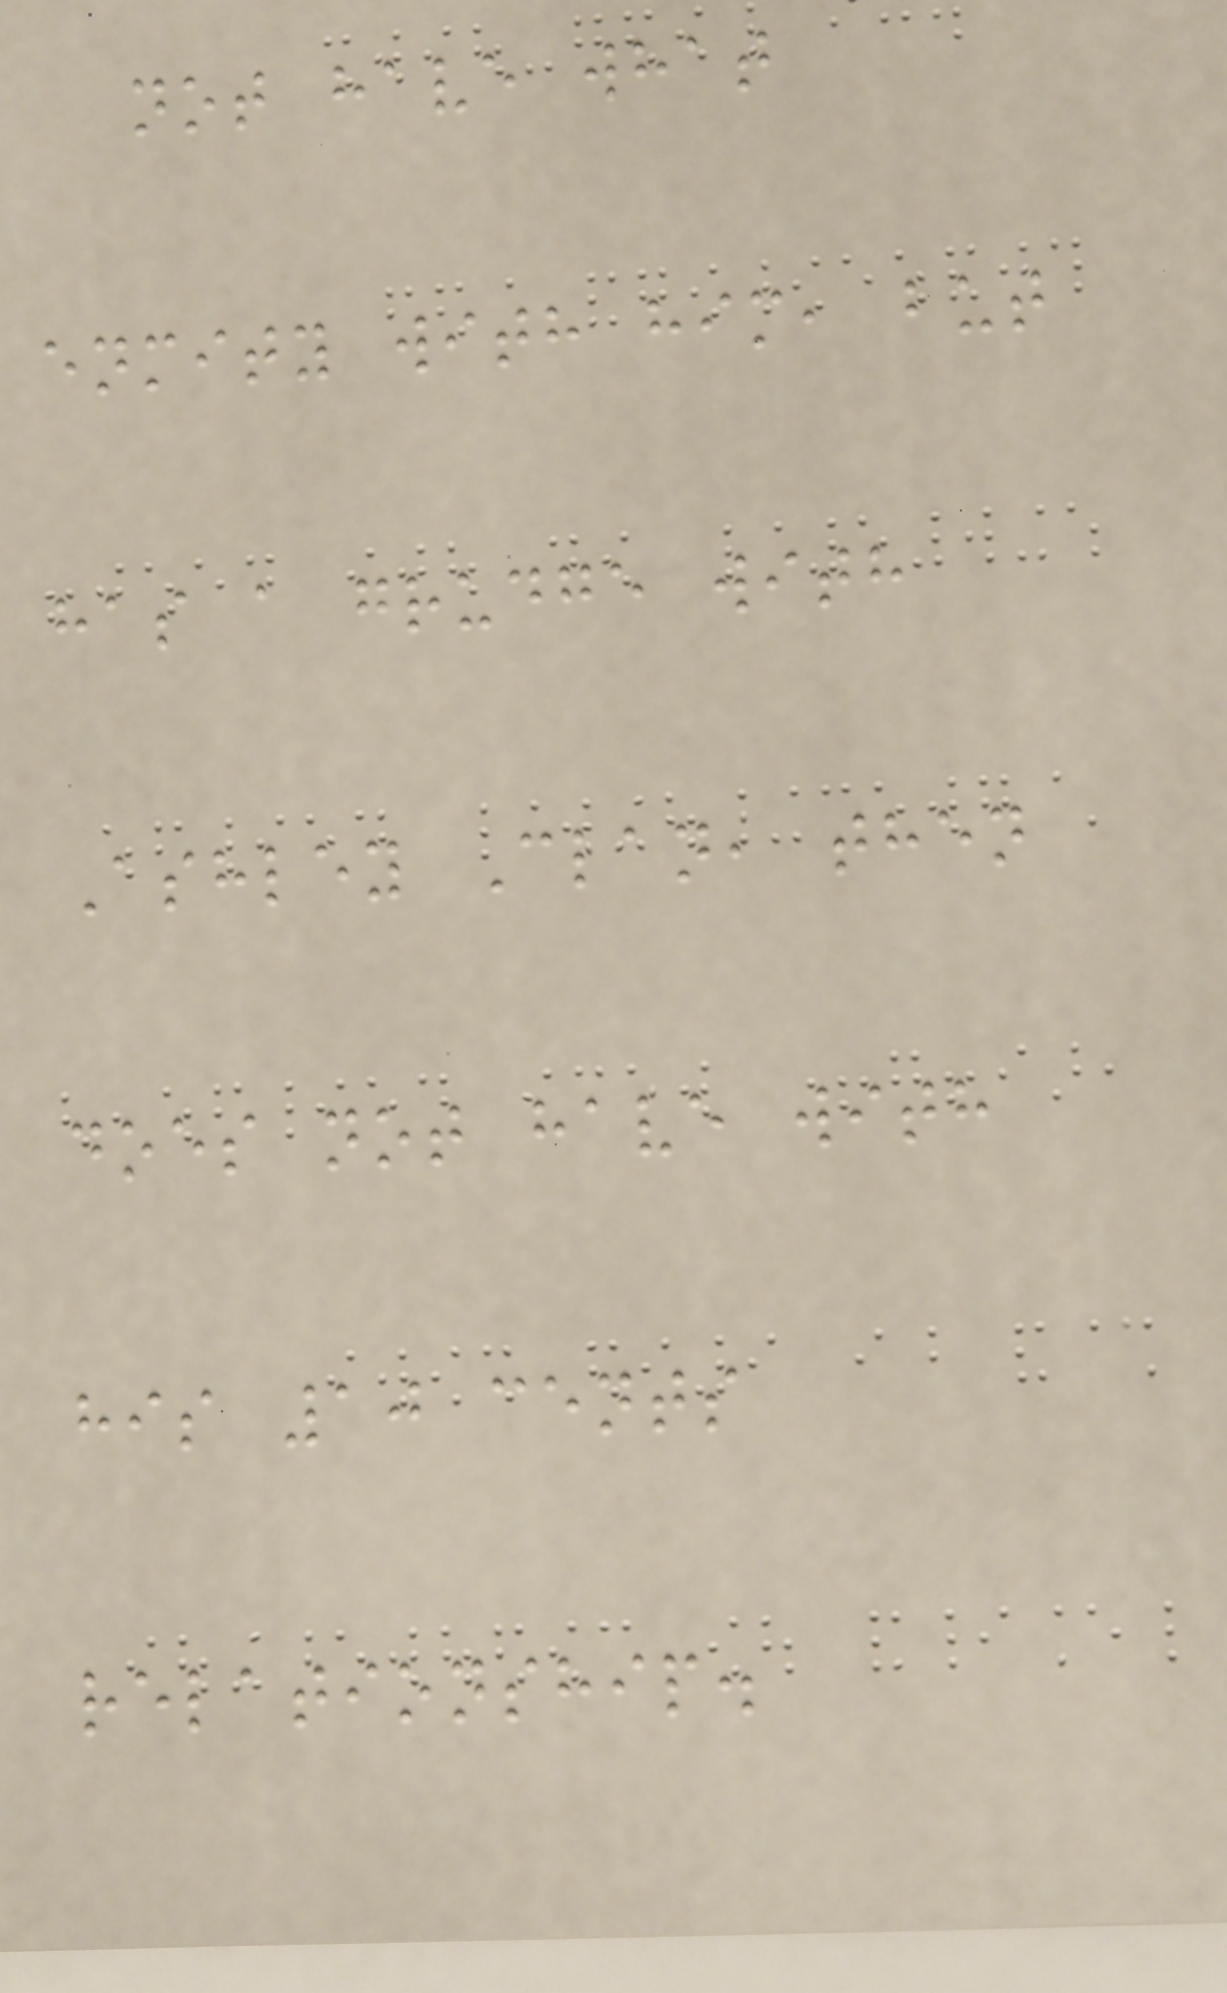not have what
enmity with him, but
has a grudge with
Ashley Clan, then
does not have with
his 10 cents
relationship.
